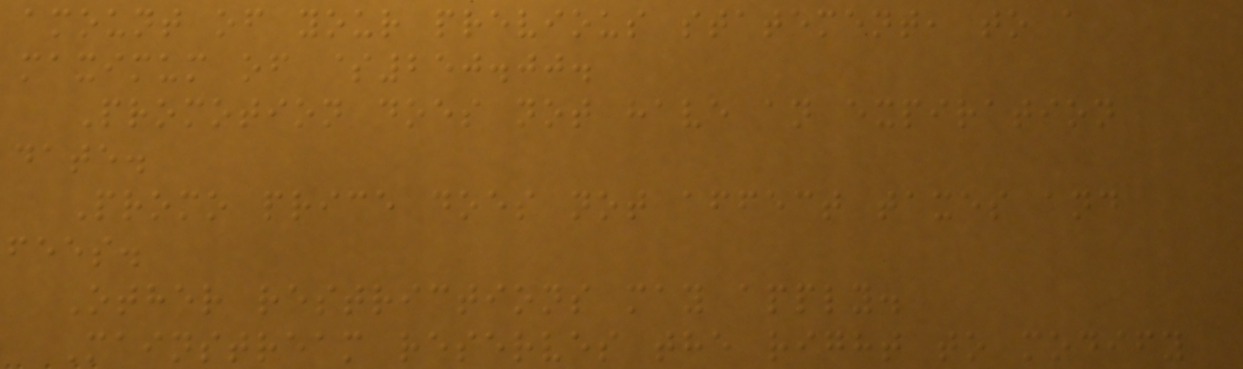amount of your previous statement, to a
maximum of $250.00.
Promotion does not have an expiration
date.
Promo price does not affect taxes and
fees.
Other restrictions may apply.
Mainstream reserves the right to modify
